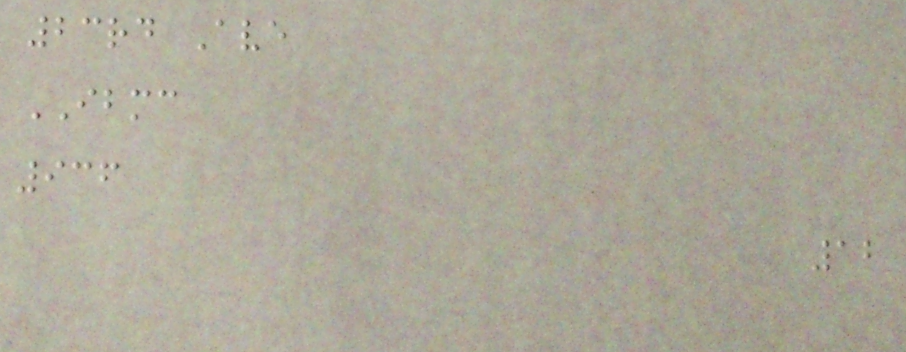23rd Ave
IBMC
936
12
